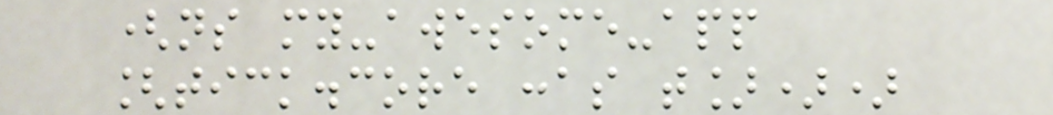(ns my-awesome-app
[tick.core :as t]))
